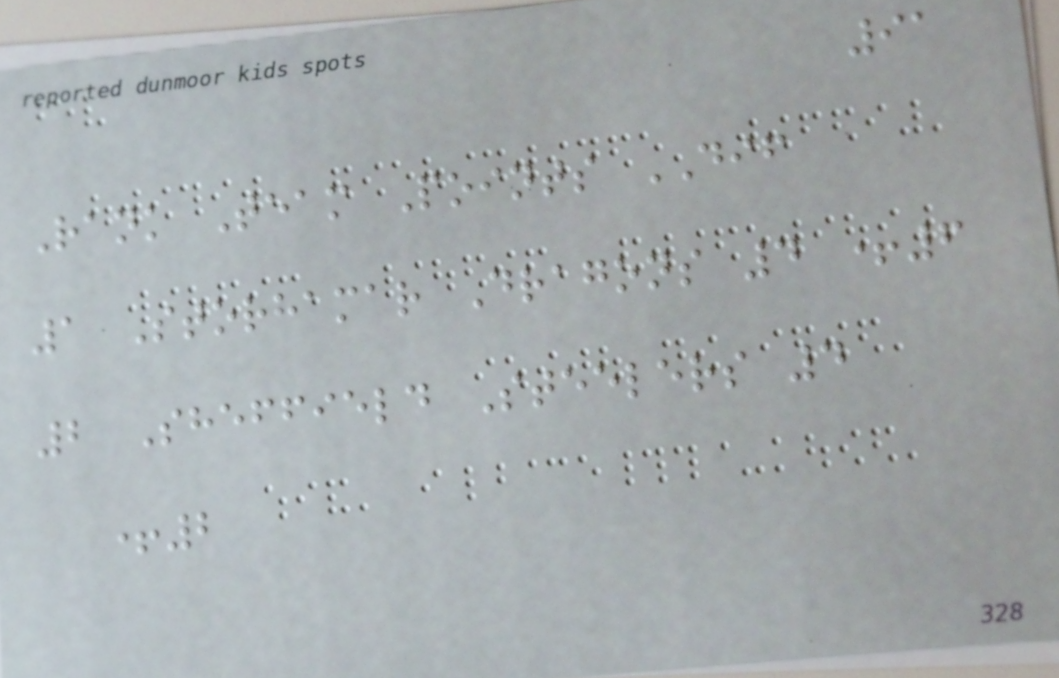91
Rank Team Points DIF
1 Storhamar Dragons 4 +6
2 Sheffield Steelers 4
+2
